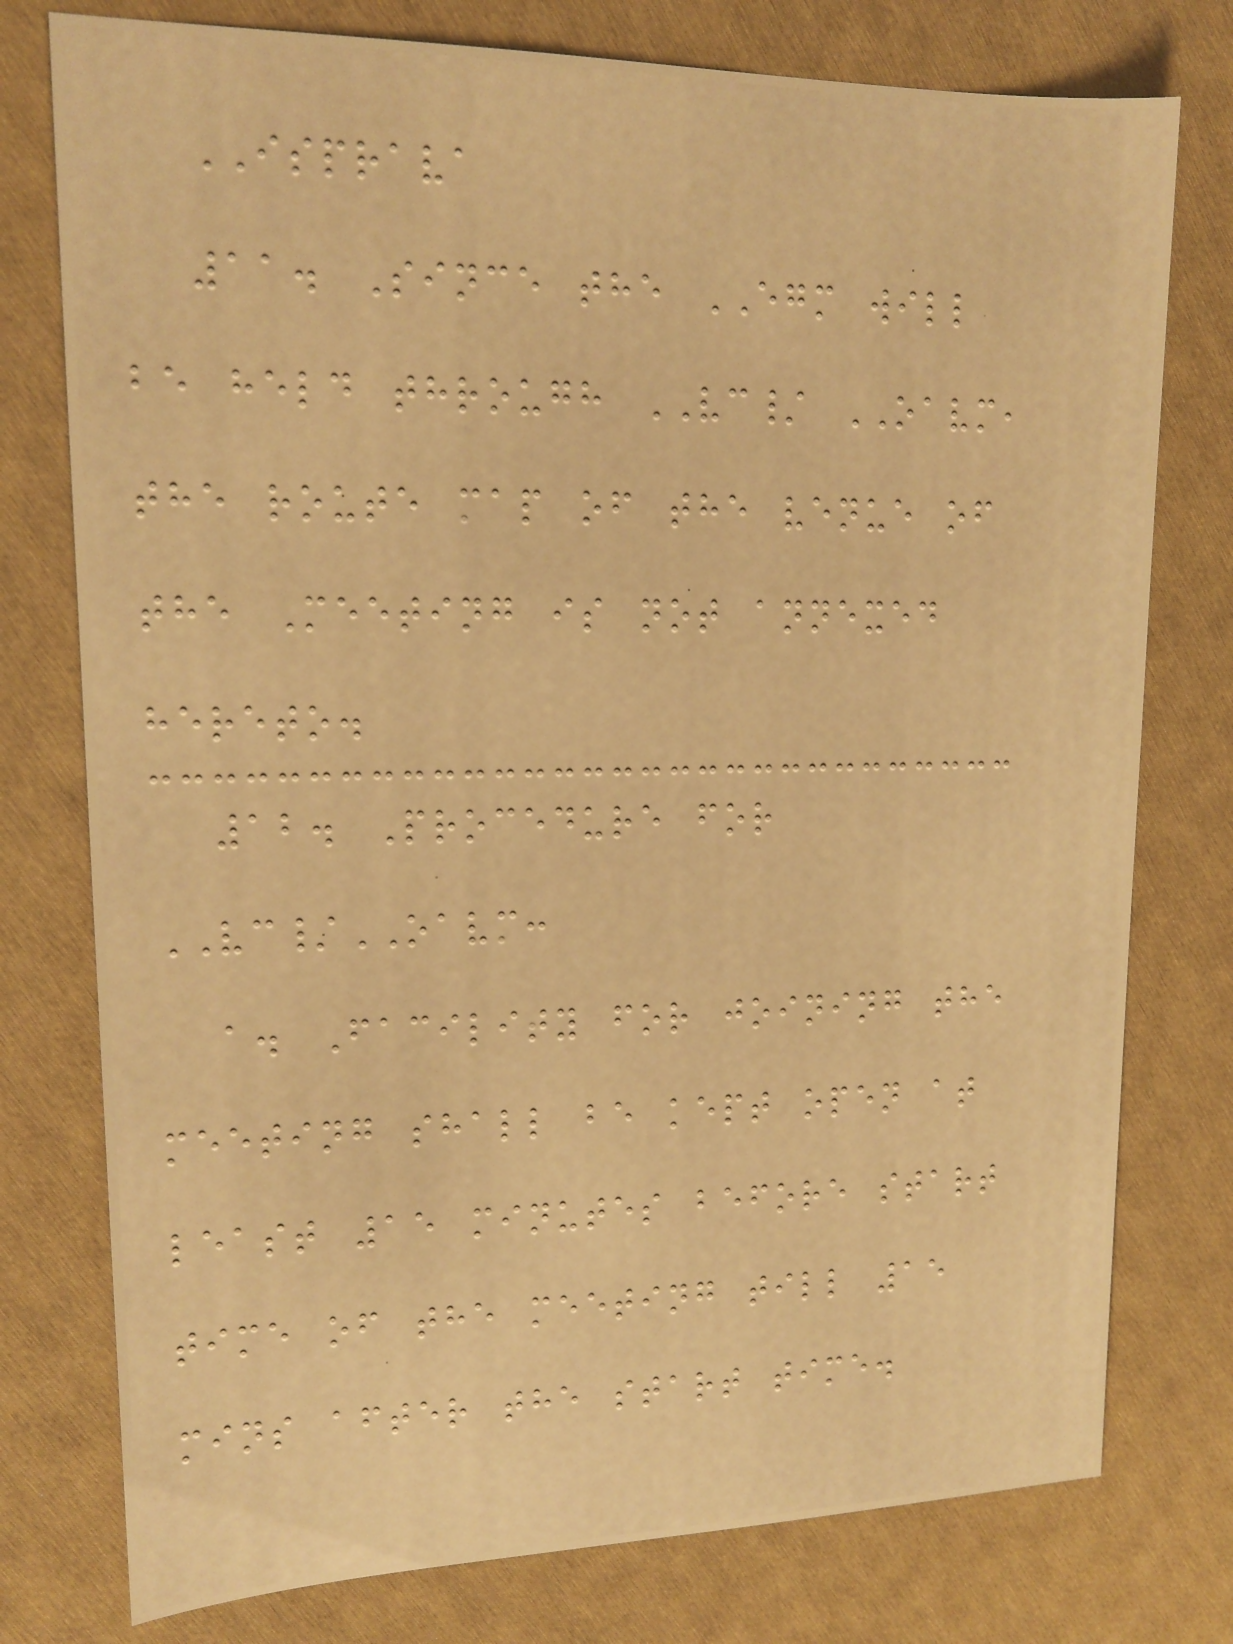ISPRAVA
11. Since the EGM will
be held through VC/ OAVM,
the route map of the venue of
the Meeting is not annexed
hereto.
12. Procedure for
VC/OAVM:
a. Facility for joining the
meeting shall be kept open at
least 15 minutes before start
time of the meeting till 15
mins after the start time.
